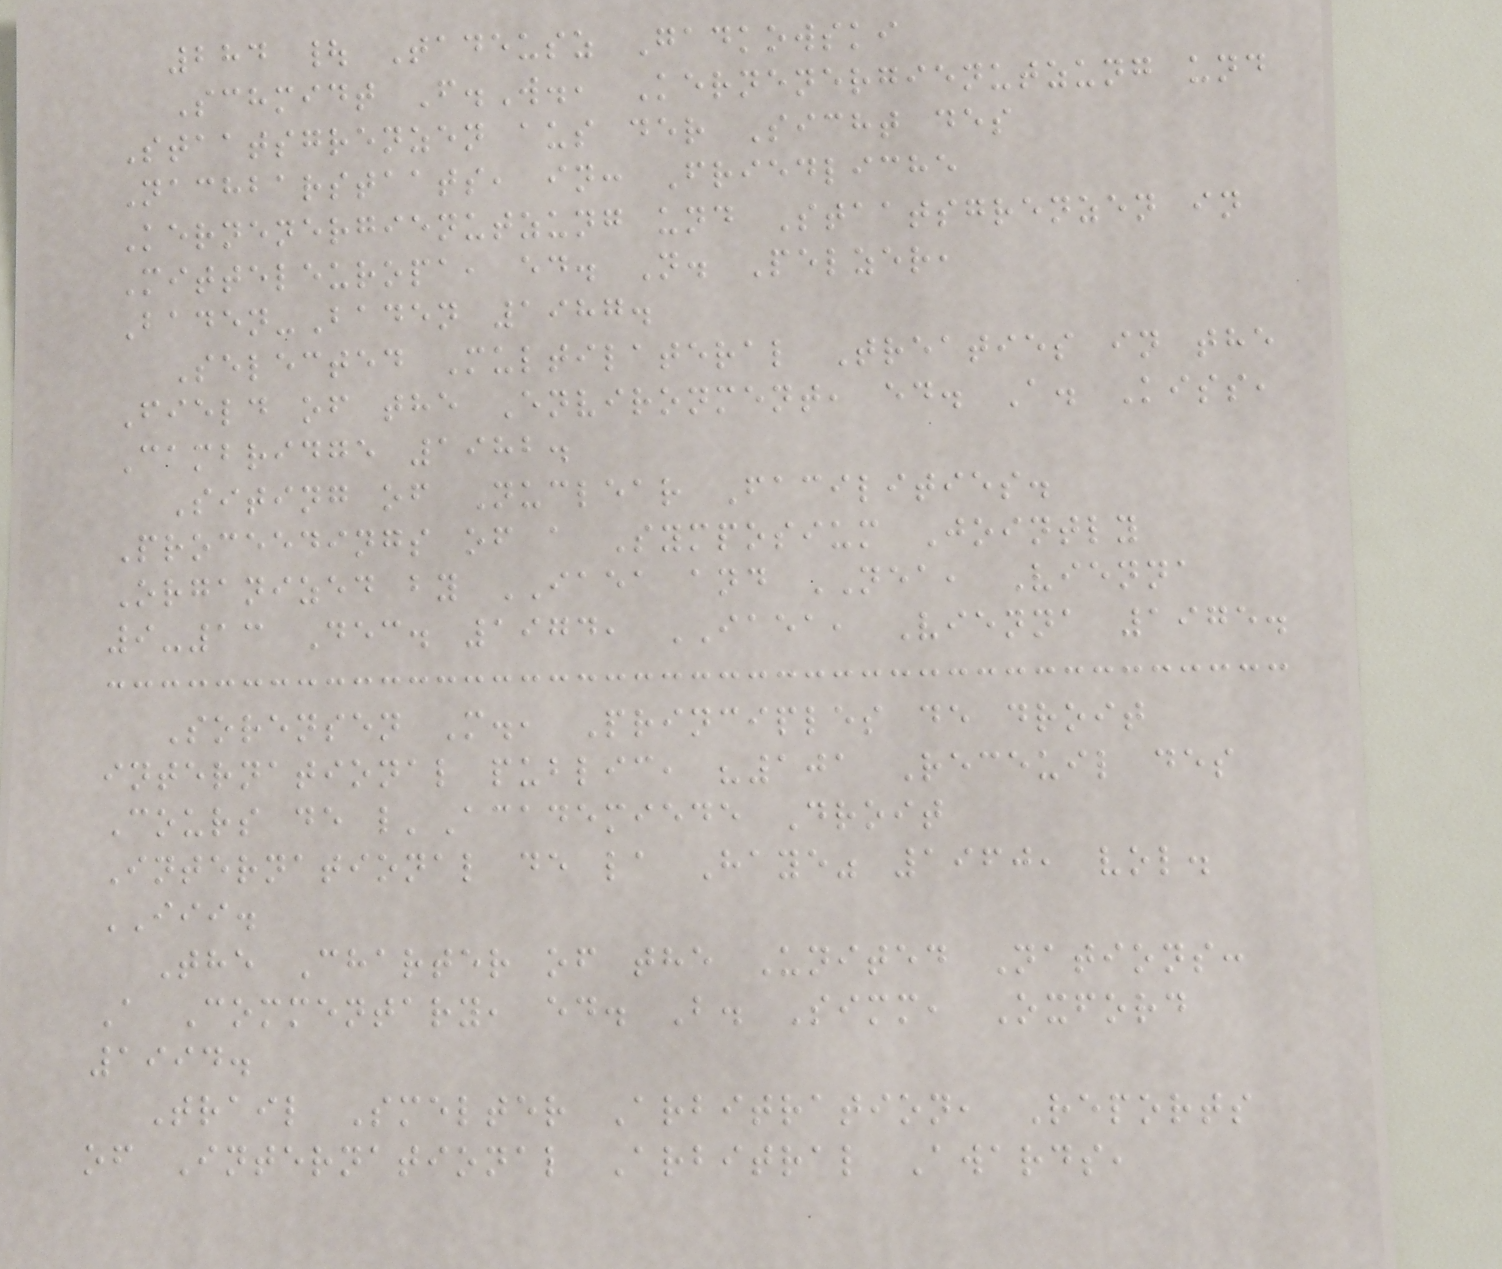284 | Tadeusz Gadkowski
Schmidt F.W., Kernenergienutzung und
Staatsgrenzen aus der Sicht des
Nachbarstaats, in: Friedliche
Kernenergienutzung und Staatsgrenzen in
Mitteleuropa, ed. N. Pelzer,
Baden-Baden 1987.
Selected Multilateral Treaties in the
Field of the Environment, ed. A. Kiss,
Cambridge 1982.
Siting of Nuclear Facilities.
Proceedings of a Symposium Jointly
Organized by IAEA and NEA, Vienna
9-13 Dec. 1974, IAEA, Vienna 1975.
Sorensen M., Principles de droit
international public, "101 Receuil des
Cours de l'Academiede Droit
International de la Haye" 1960, vol.
III.
The Charter of the United Nations:
A Commentary, ed. B. Simm, Oxford
1994.
Trail Smelter Arbitration, Reports
of International Arbitral Awards,
